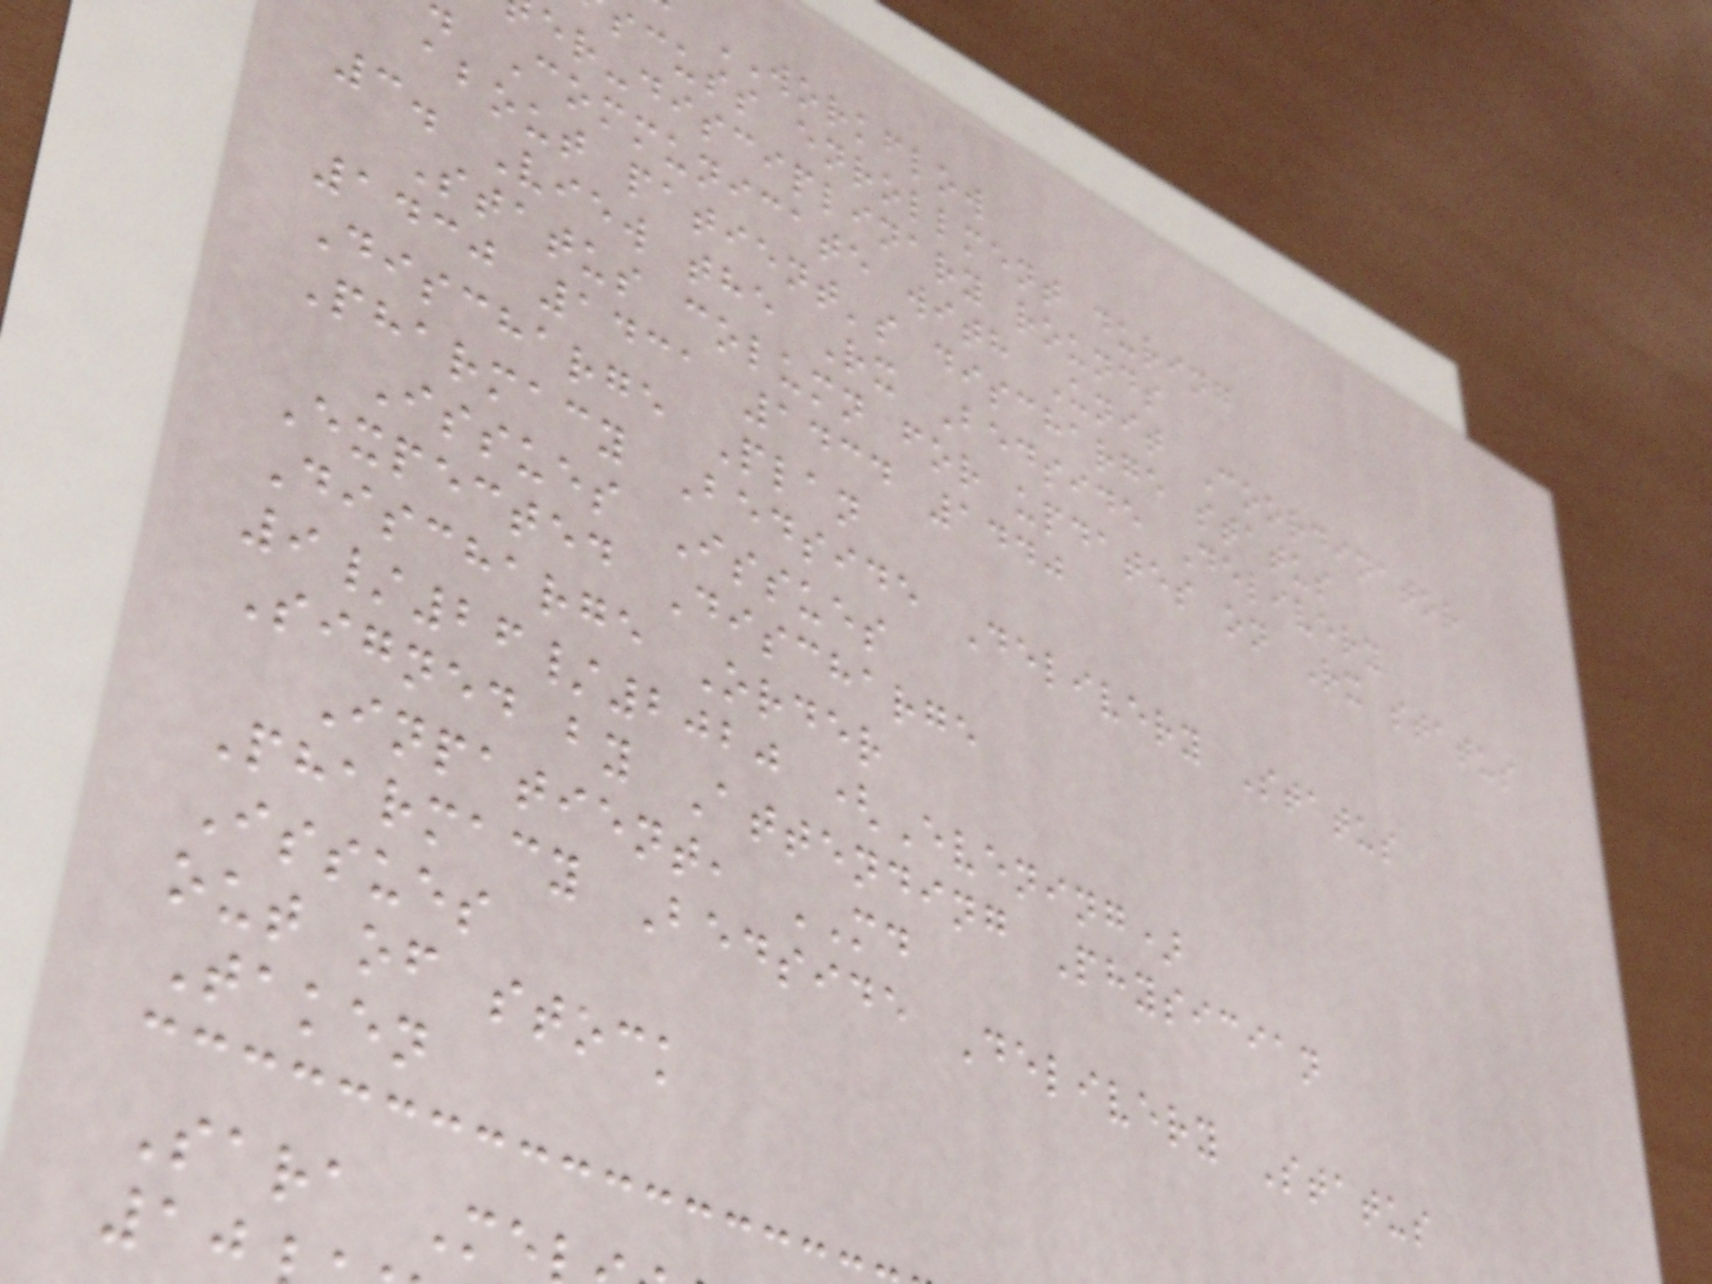WORKFLOW
scuss enrollment during
er-disciplinary rounds
Communicate with Unit Coordinator
about patient's discharge status
3. View the Rx Bedside Delivery
Status column for updates on Rx status
1430 1431 1434 1440
Discharge Plan
Pharmacy Bedside Delivery Status
Issues Issues
Expected Discharge
Discharge Order
9/26/2020 (Evening)
Signed by Attending Physician
Inpatient, MD
Pharmacy Bedside Delivery Status
Issues
out of stock
Taken
Sara Me
